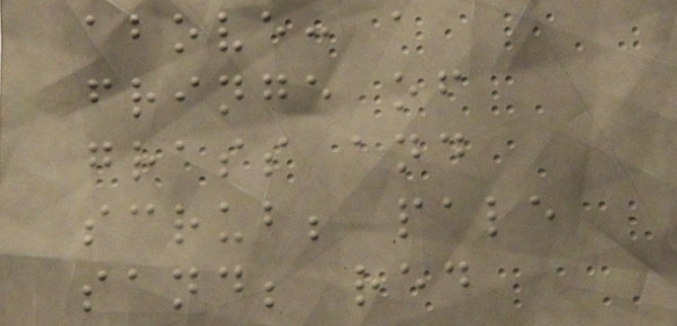above: a
fringe of
grass and
scrub; pale
sand; red
